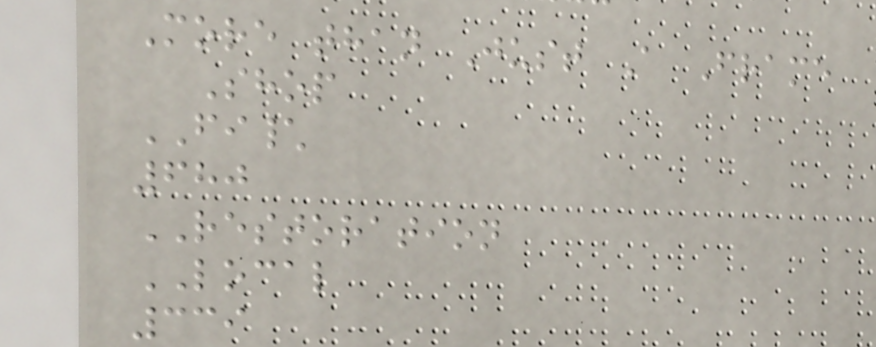More than Just A Frame
Shop
FI\
680
RESTORATION
LOCAL
339
